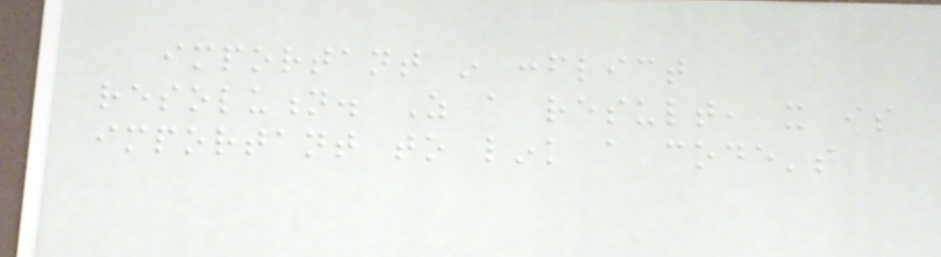important in conflict
resolution. As a result, it is
important to link a code's
